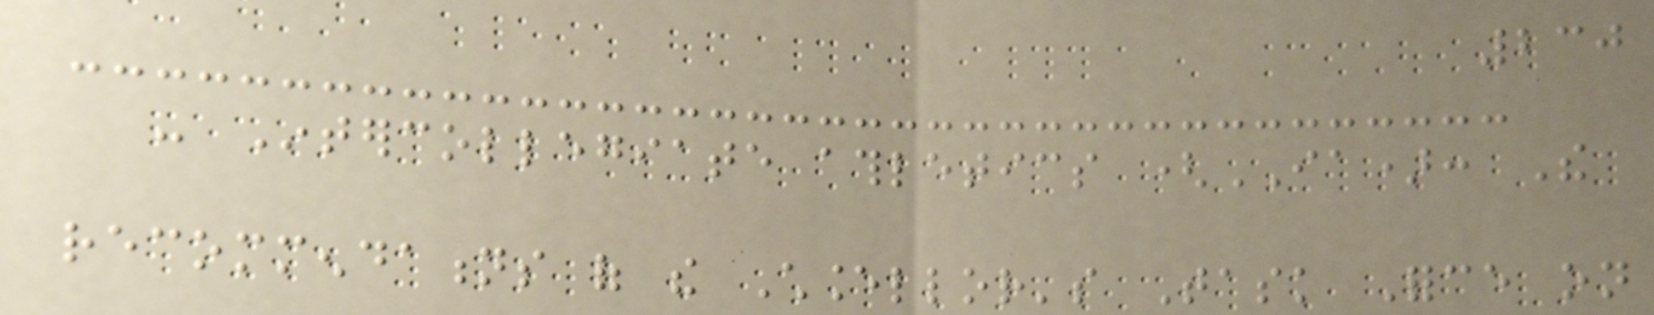230
- Intercollegiate athletics (IA): The
recommendations of the Chancellor's Task Force on
